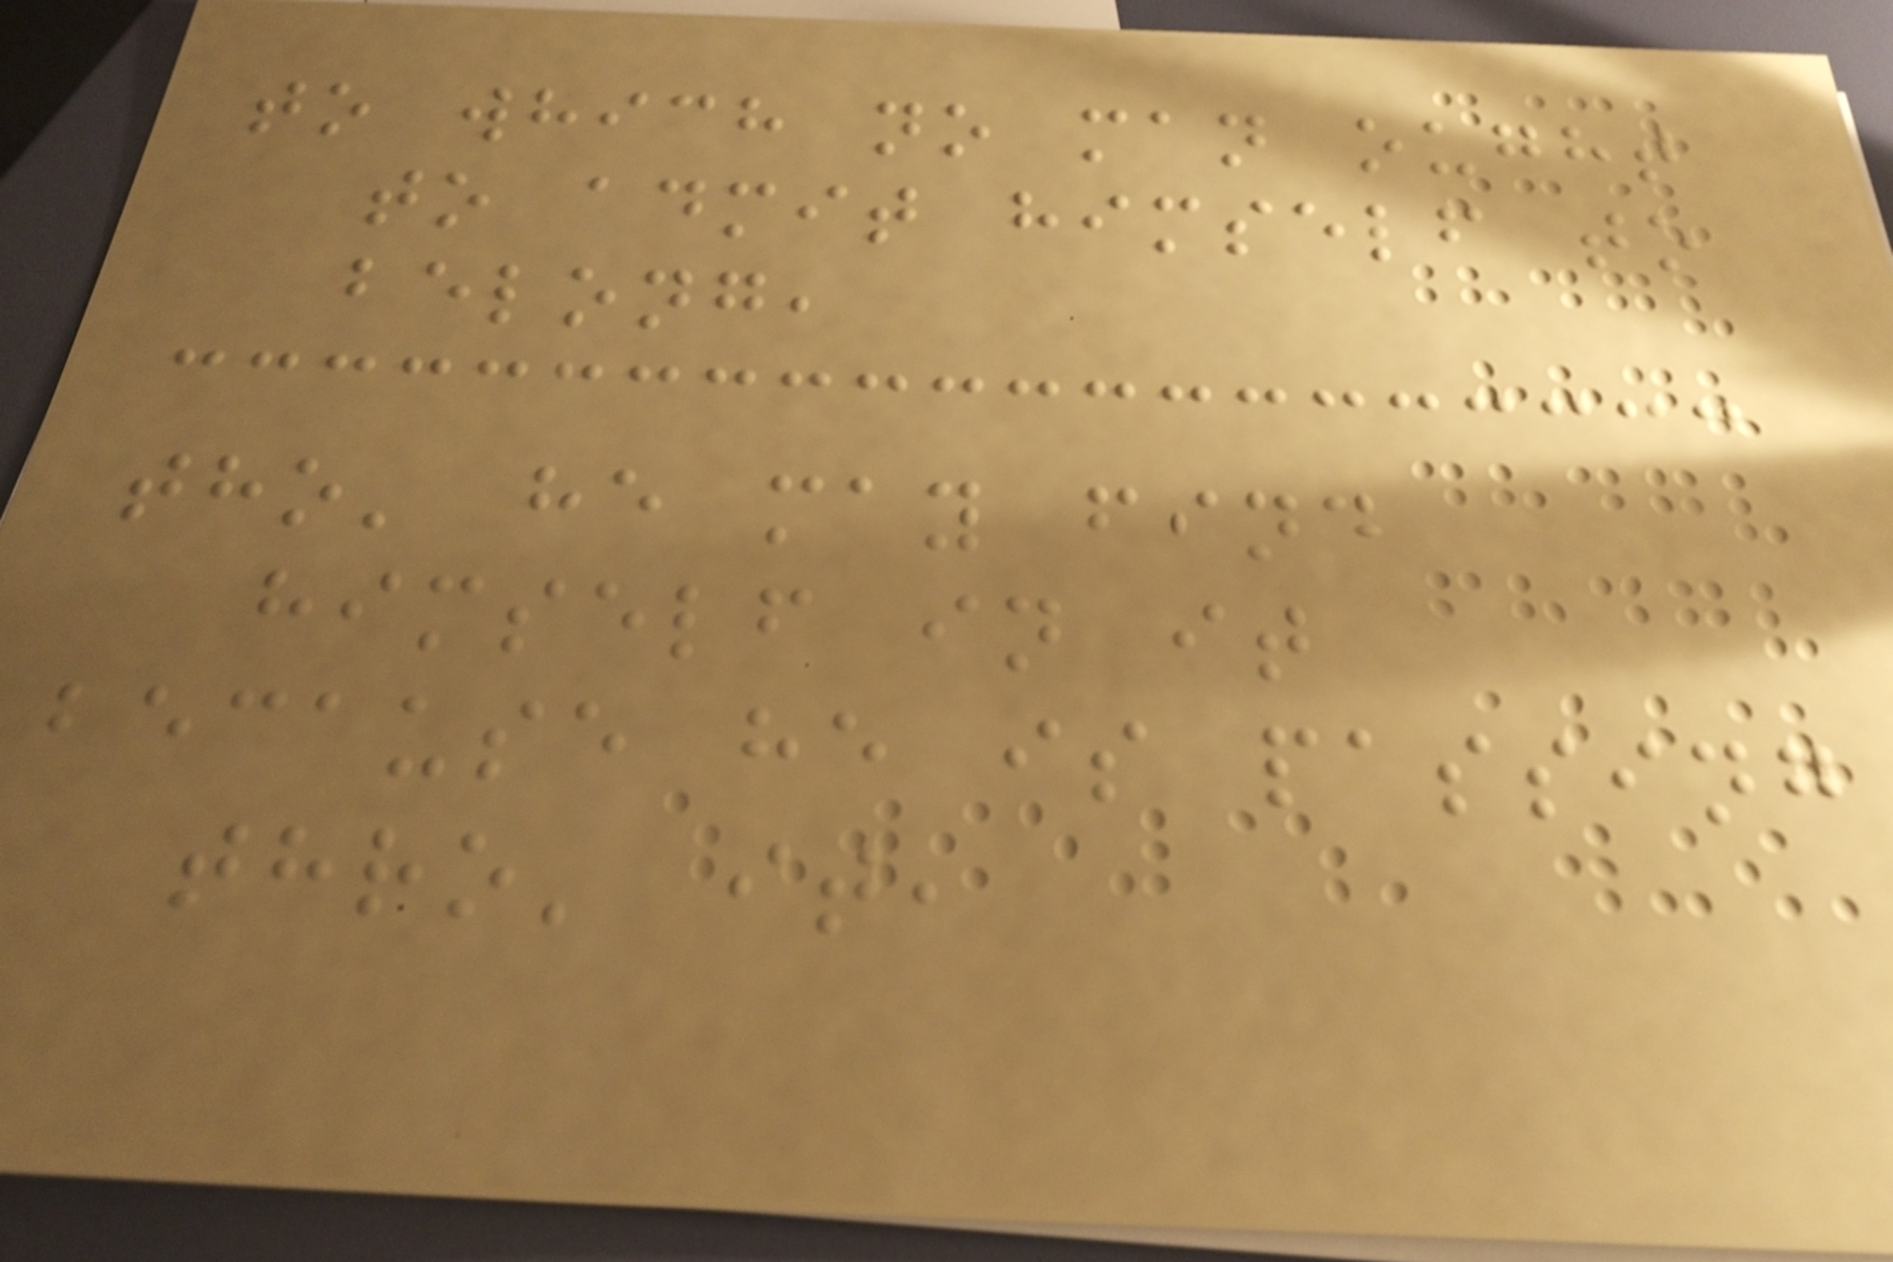to which no man ought
to admit himself to
belong,
tho' he may find
himself in it
because he is passing
thro' it,
